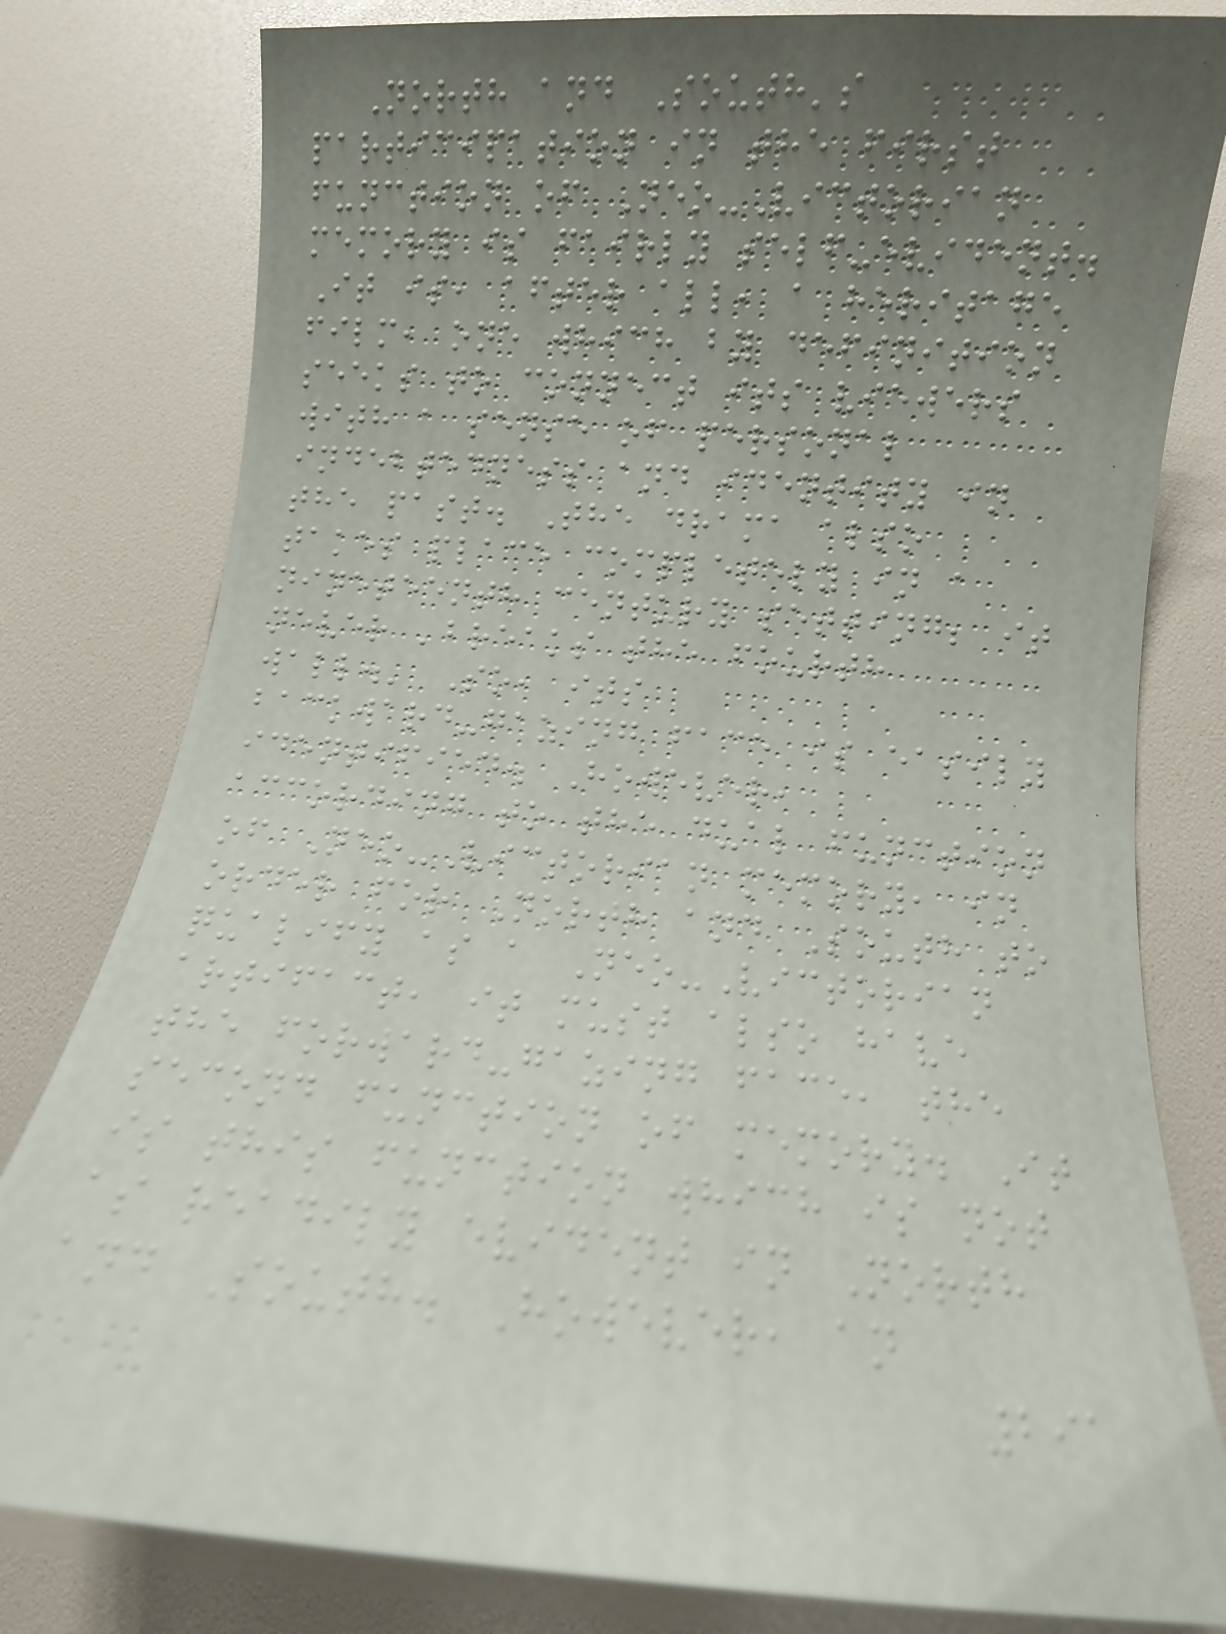North and South's
participation in the first
function of Neo-Victorian
memory is fairly self-evident.
It is, after all, a heritage
film, one which by definition
seeks to connect its viewers
with a sense of personal
indebtedness and identity in
the past. The drama also
takes place completely in a
nineteenth century setting; it
never 'breaks the fourth
wall.' So, its
backward-gazing face is easily
identified. However,
according to the dual function
of Neo-Victorian memory, in
order for North and South to
qualify as a Neo-Victorian
artifact, it must also have
the forward-gazing face, the
second function of memory. It
is this function which is not
as readily evident in North
and South. However, an
291
